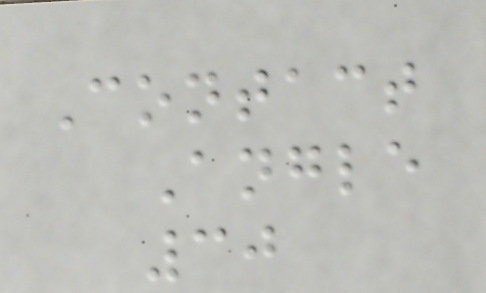Contact
Angle
30
